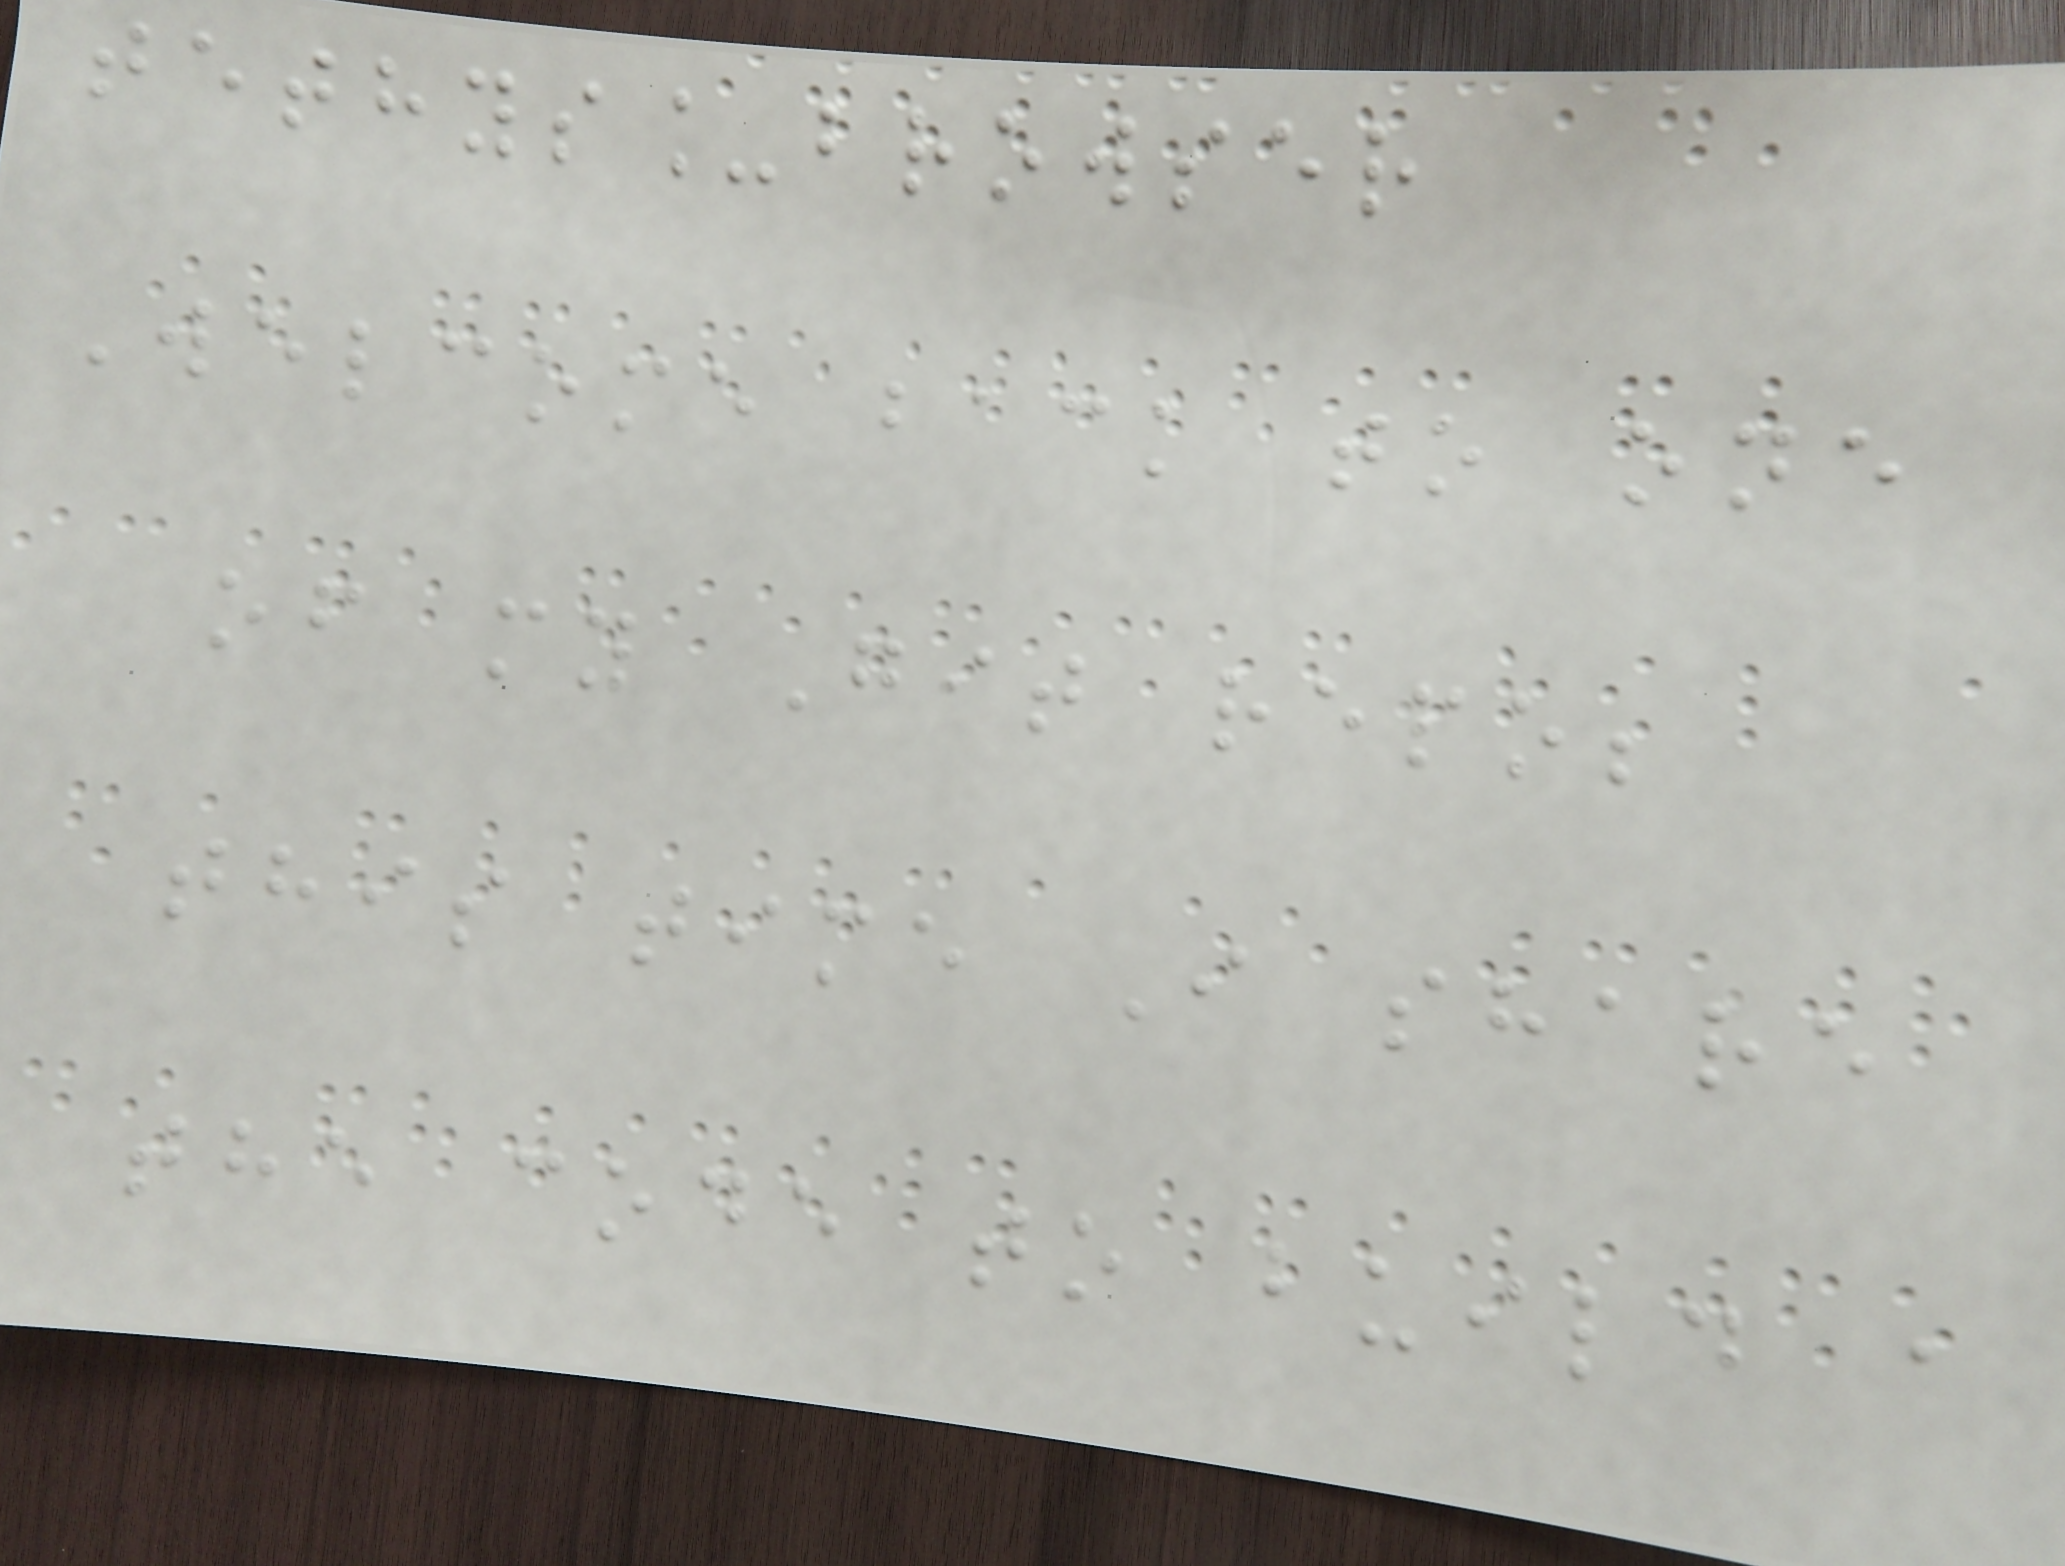tethys_browser
Welcome back to one
of my Git repo;
this time I share
the code to build a
